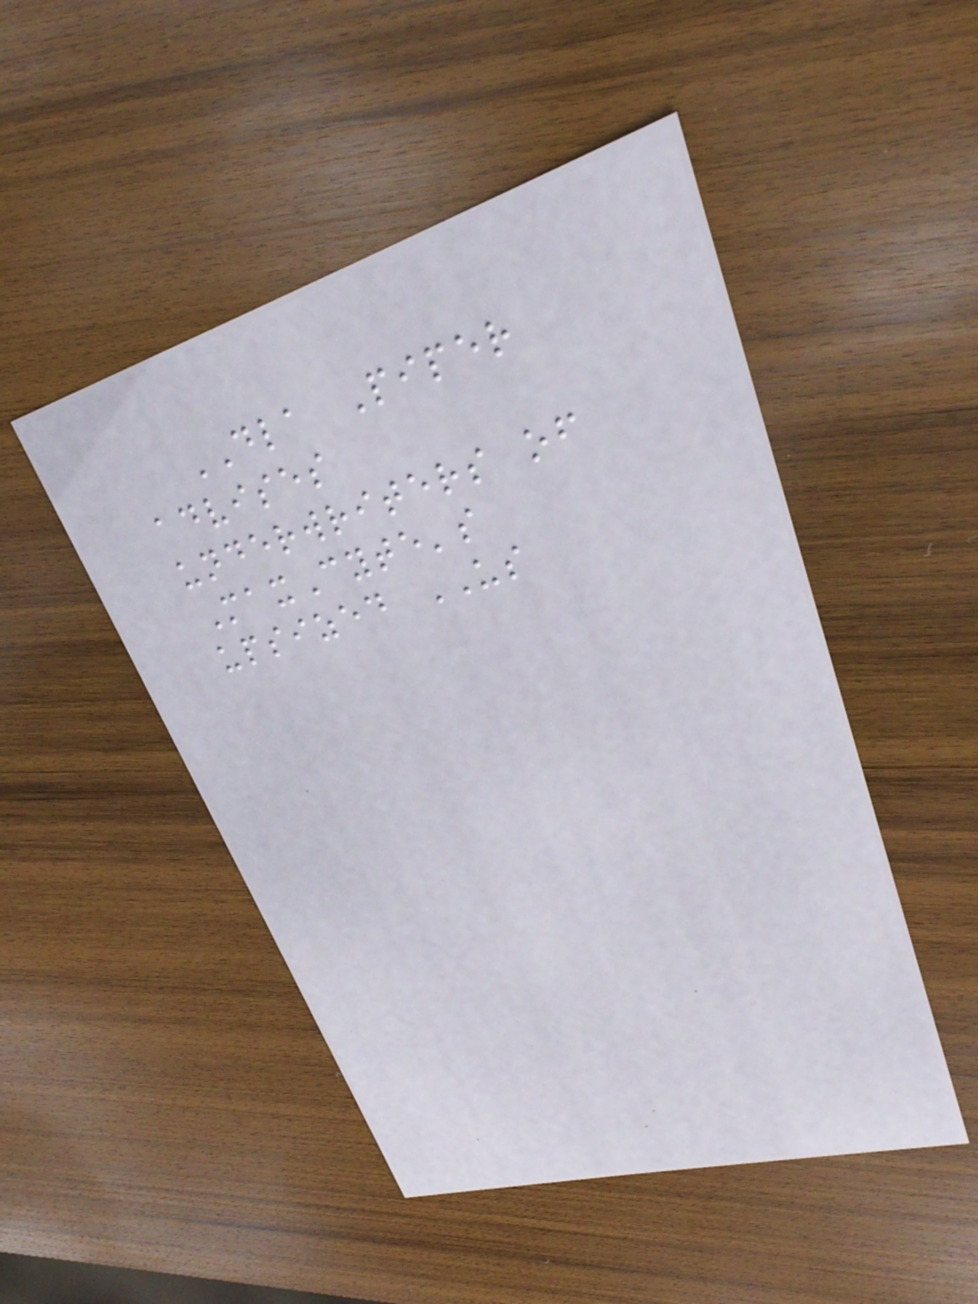DLA Piper
advises
underwriters of
MaxCyte's
upsized US
